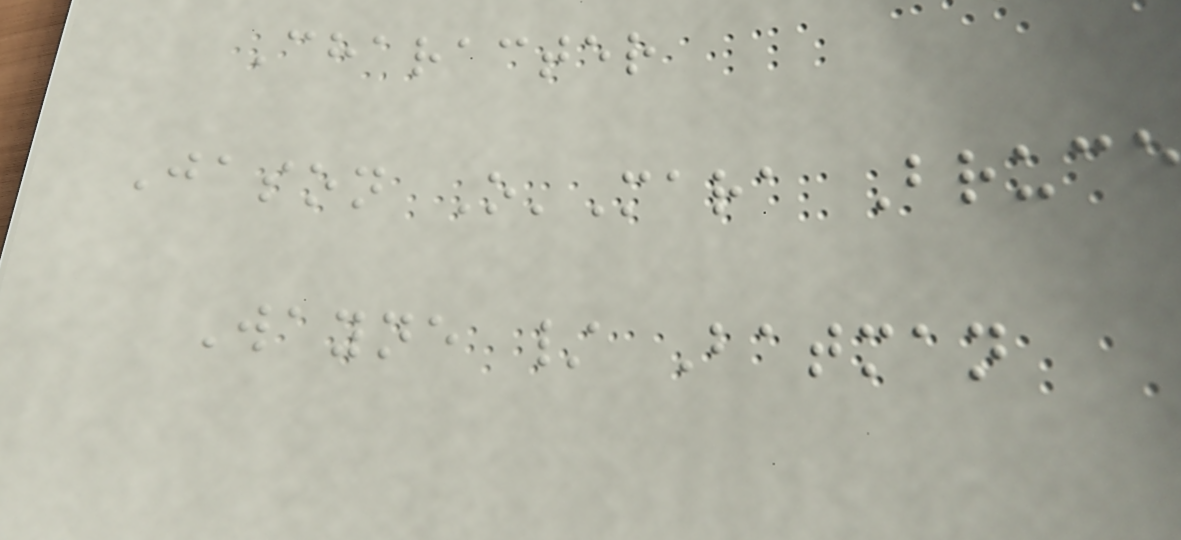Character
Jason O'Mara Bruce
Wayne / Batman
